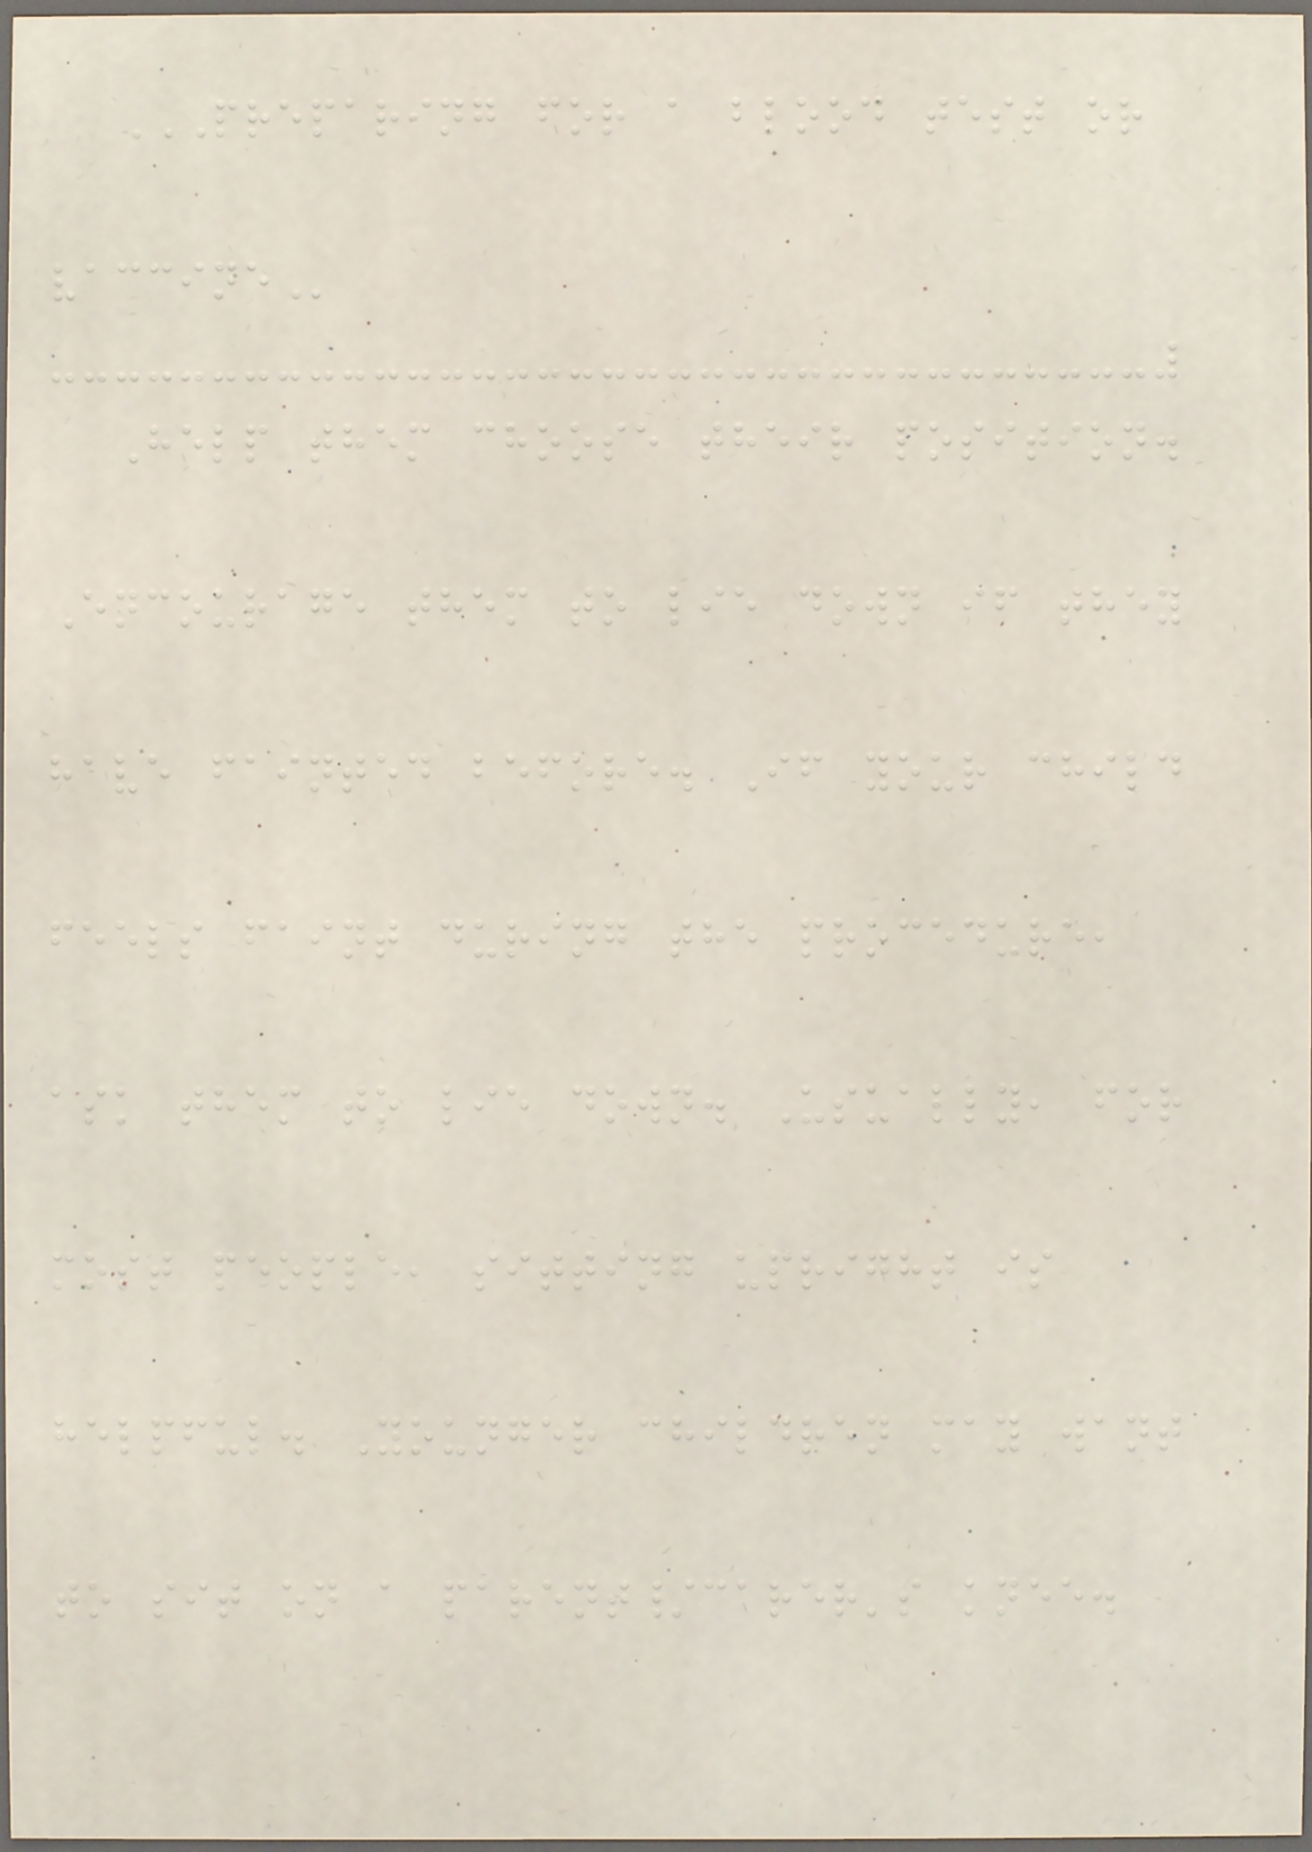PREPARING FOR A BLOOD TEST OR
VACCINE
Help them choose their position.
Encourage them to lie down if they
have fainted before. If your child
feels faint during the procedure,
ask them to lie down. Usually, for
most people, sitting upright is
helpful. Younger children may want
to sit on a parent/carer's knee.
